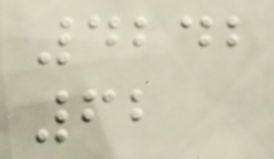4242
62
